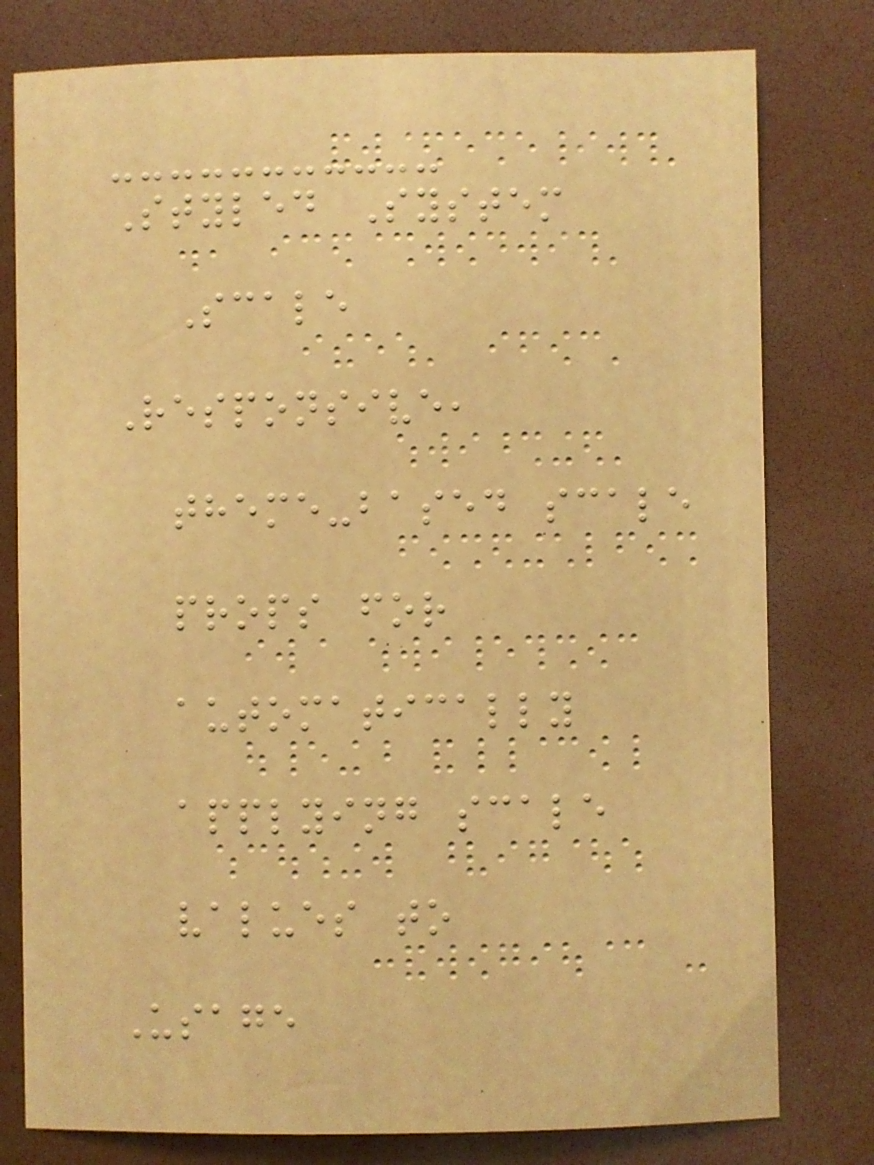Styled System
Scale
Responsive,
theme-based scale
props for
automatically
applying scale
values to
Usage
